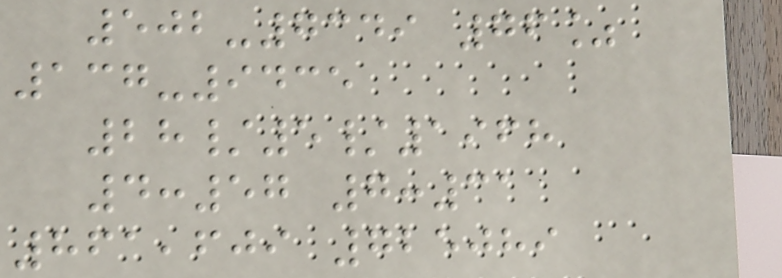502-7349 76%
137-9435
28/5/1968
4:57 7:31
861,609 725089
